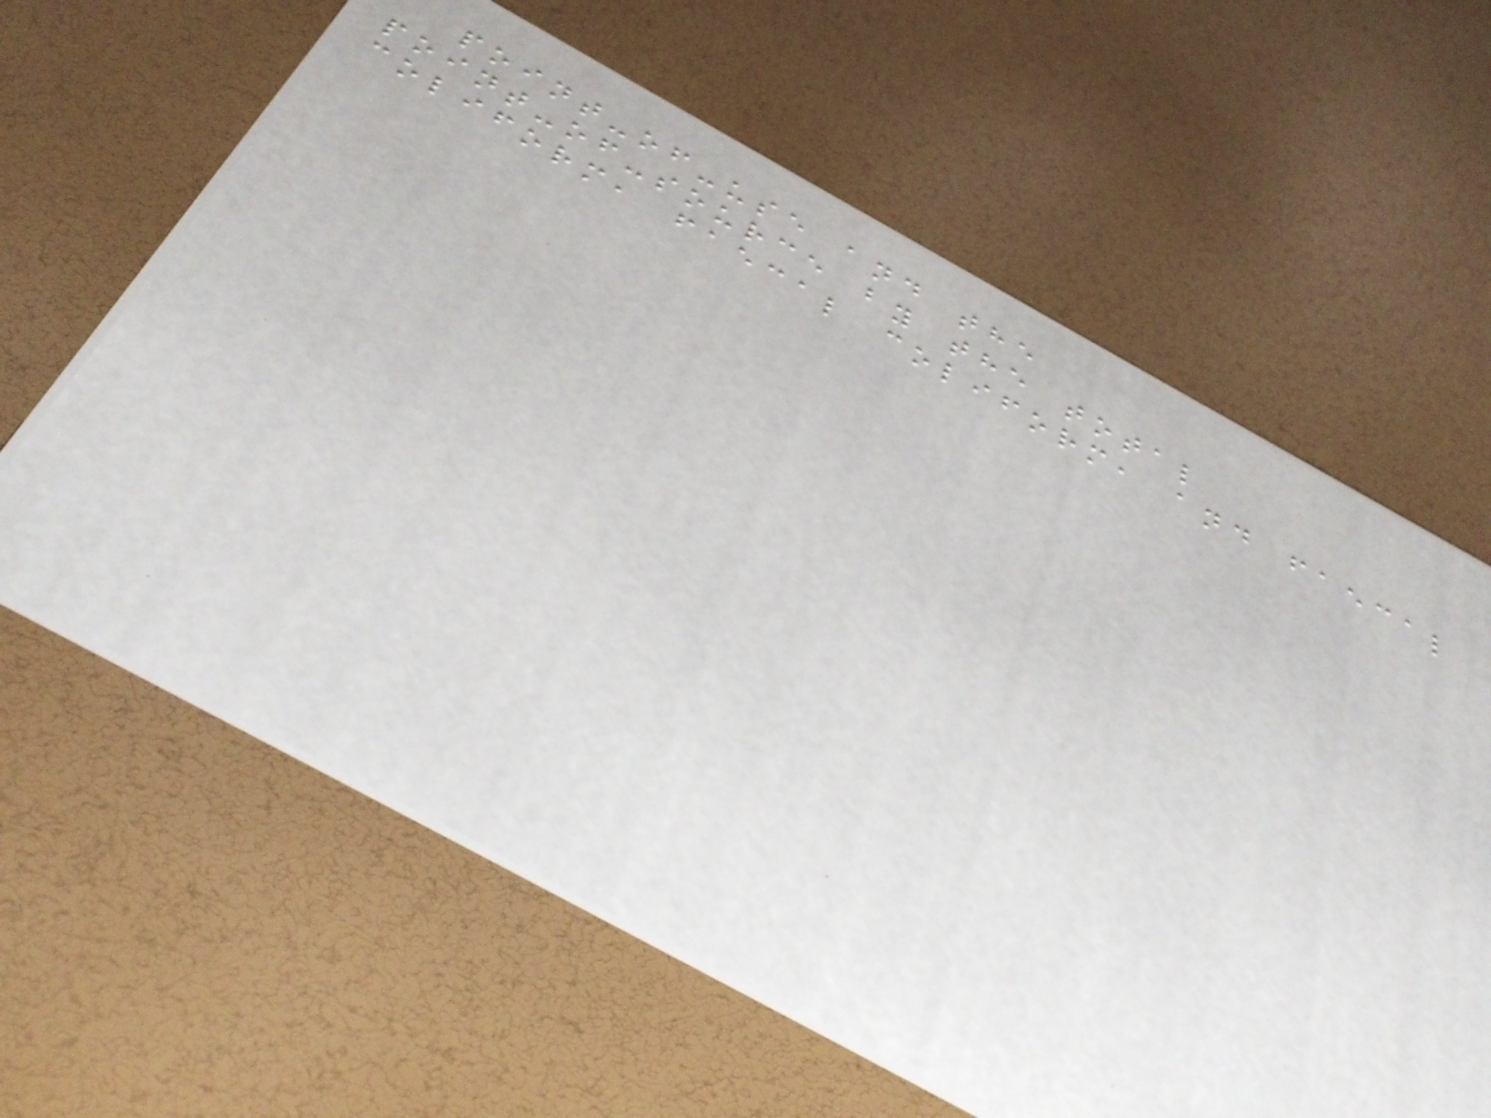point-of-use and the
point-of-source by the total
coliform, faecal coliform, and faecal
